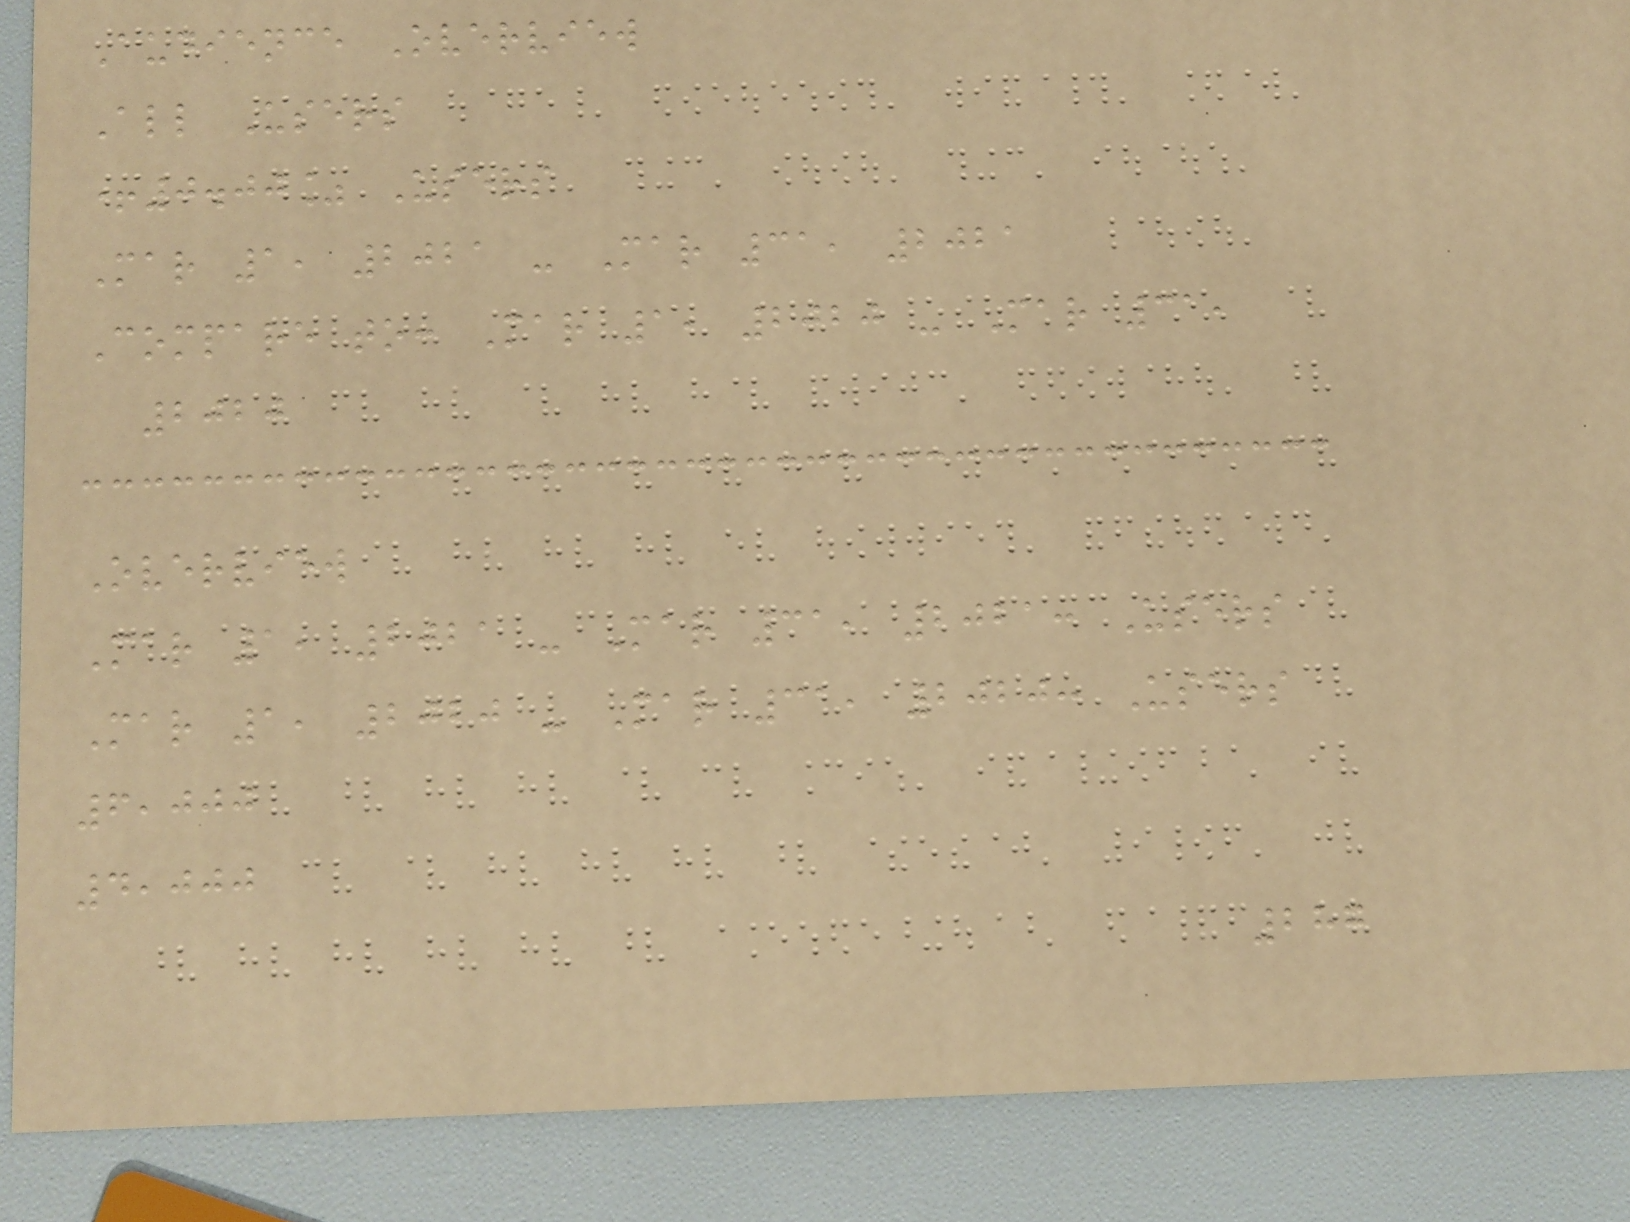Audience Overview
All Users
+0.00% Users
Mar 1, 2021 - Mar 31, 2021
Compare to: Mar 1, 2020 - Mar 31,
2020
Overview
Mar 1, 2021 - Mar 31, 2021: Users
Mar 1, 2020 - Mar 31, 2020: Users
6,000
4,000
287
